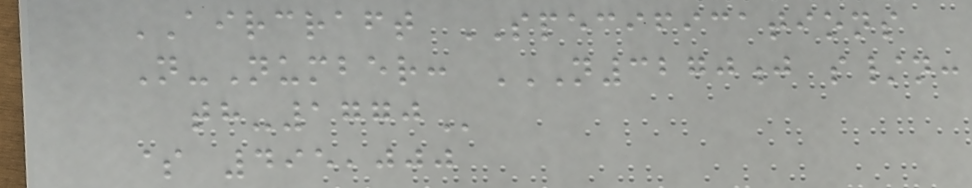AIRCRAFT SPECIFICATIONS
N-Number: N3270J S/N:
TH-1770
$ 495,000
